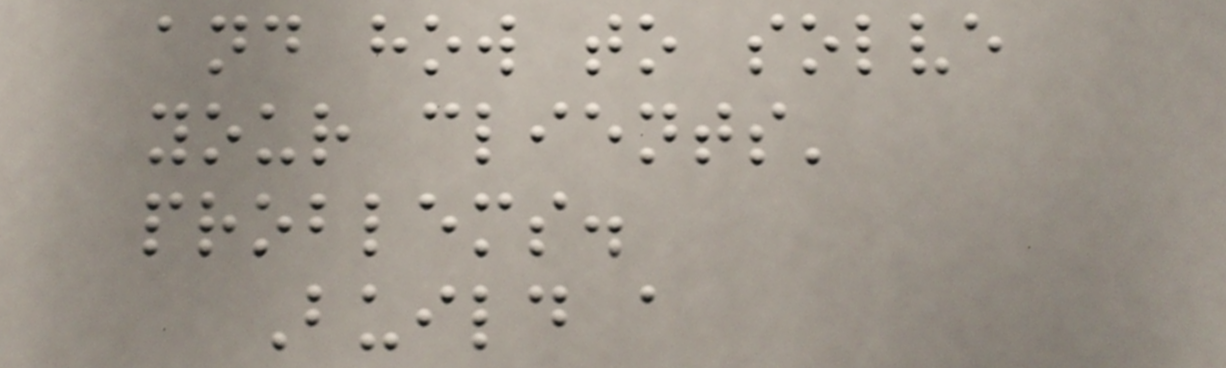and how to solve
your clients'
problems.
Build a
